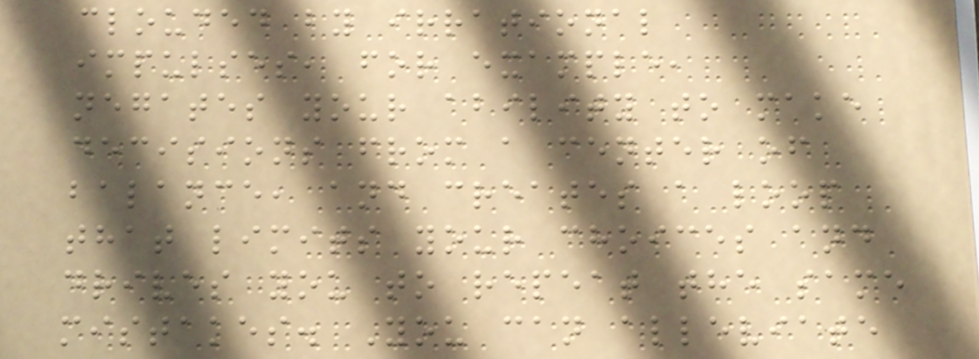clouded by irrational
impulses, for example,
negates your ability to make
decisions from a center of
balance, and creates a loop
that limits your choices and
drives you to repeat the same
mistakes. You can alleviate
